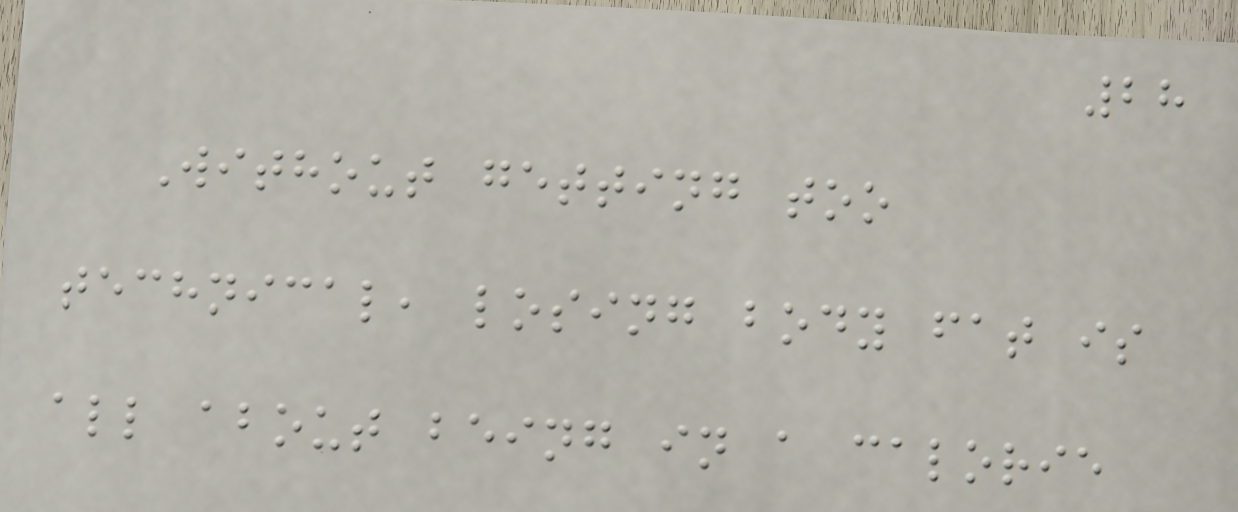28
Without getting too
technical, losing body fat is
all about being in a calorie
